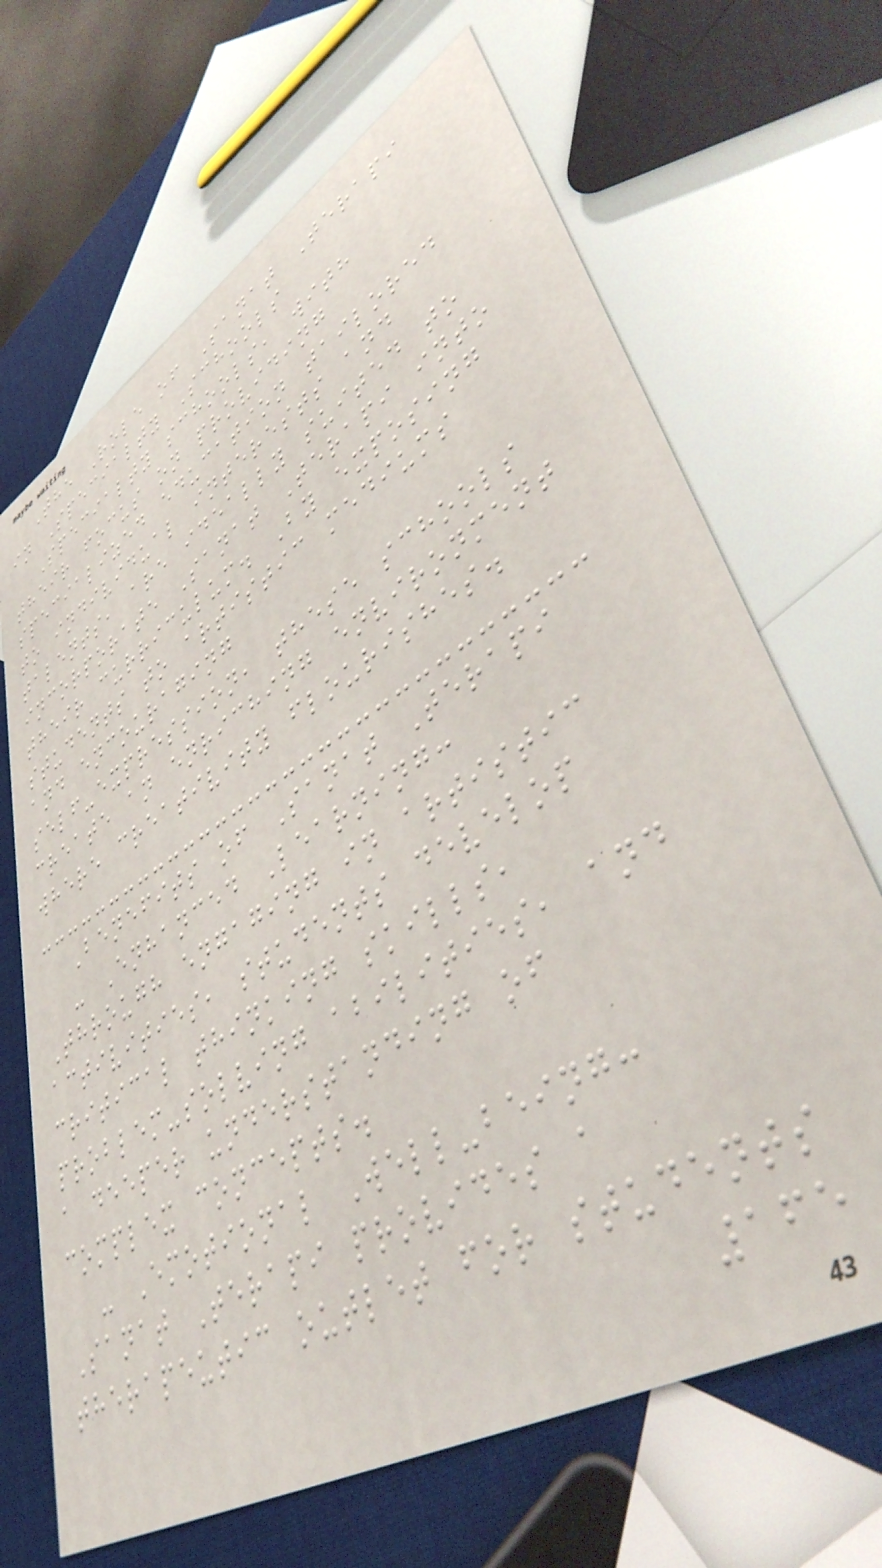The Role of Sanat Terapi
in Specialty Schools
Specialty schools, with
their focus on providing
specialized education tailored
to individual interests and
talents, are ideally suited to
incorporate Sanat Terapi into
their curriculum. By exposing
students to artistic mediums
and encouraging
self-expression, these schools
create an enriching environment
where creativity flourishes.
Benefits of Sanat Terapi
- Enhanced Learning:
Through engaging in artistic
activities, students develop
critical thinking skills,
problem-solving abilities, and
a deeper understanding of
complex concepts.
- Emotional Well-being:
Sanat Terapi provides a
therapeutic outlet for students
165
